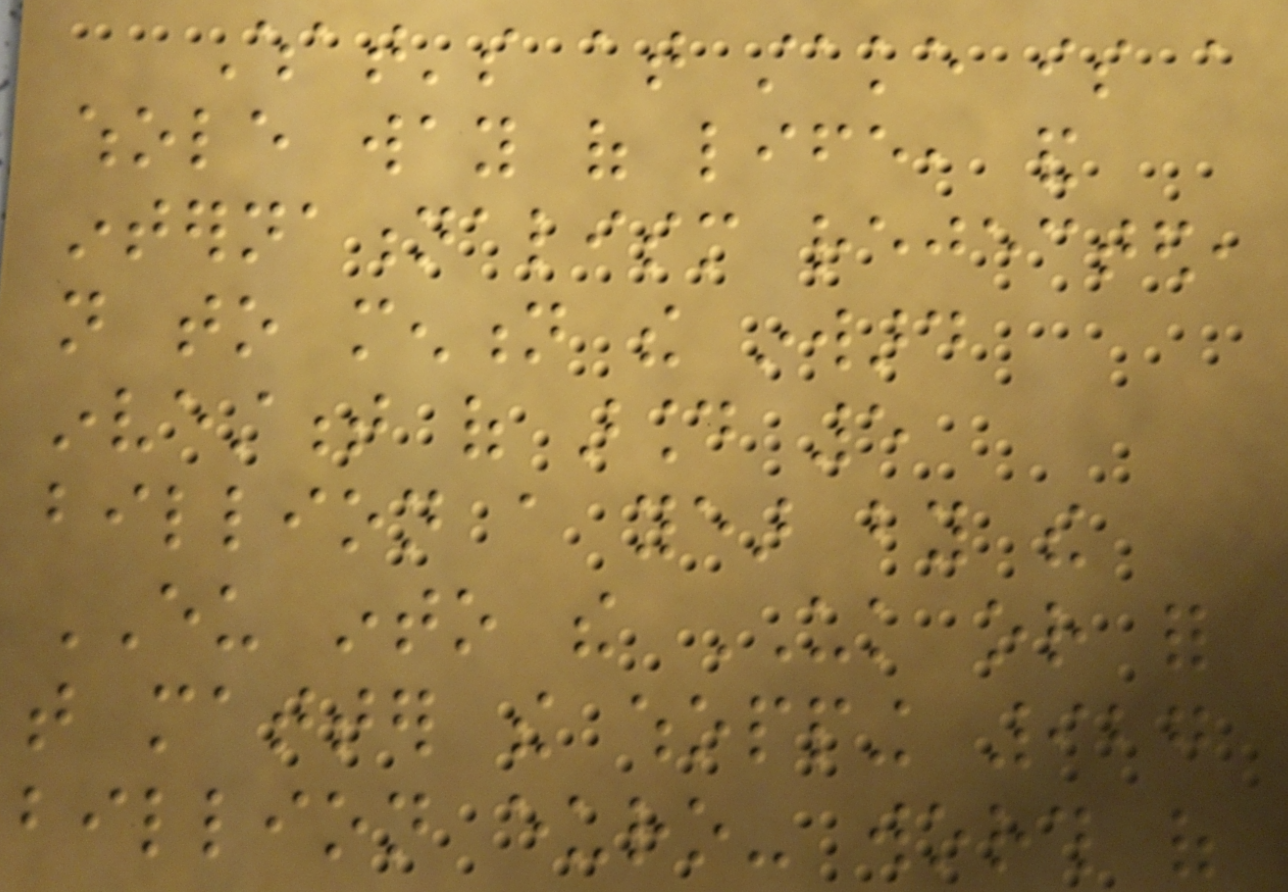What's at stake is a
whole way of life, and
internationalism rejected,
not to mention the inward
investment of around 5
billion a year by the
EU into the UK or for
that matter the whopping 927
billion euro- worth of
